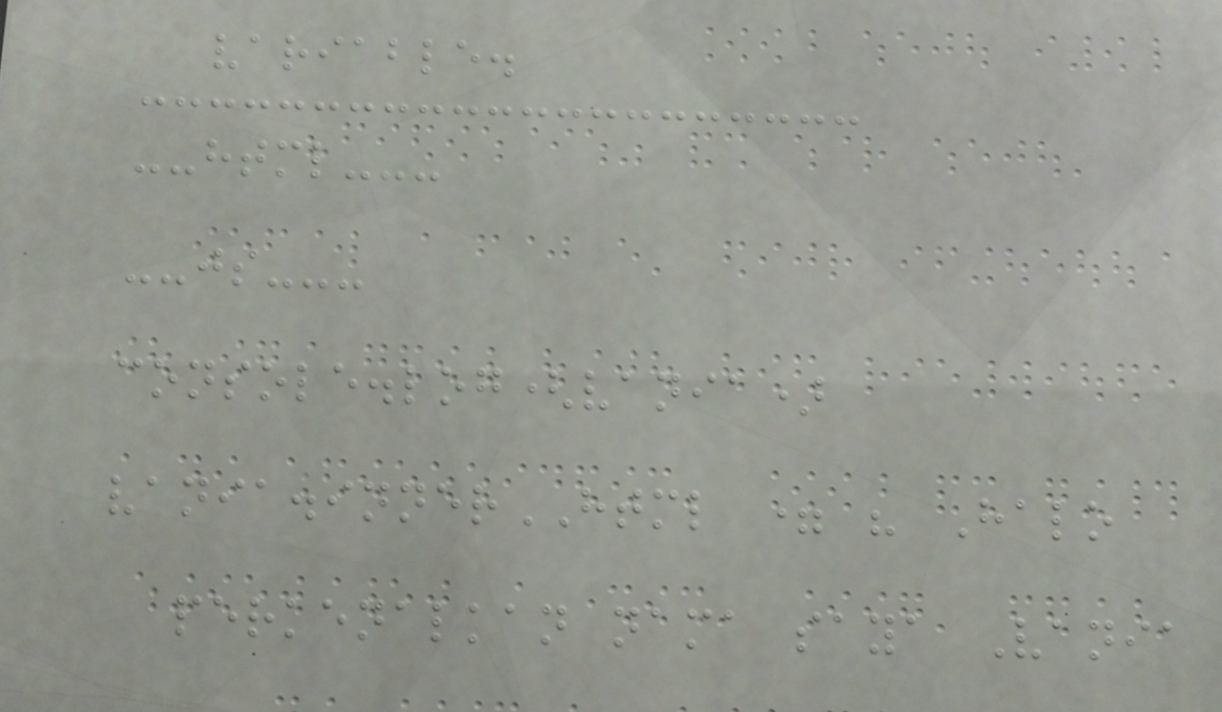variable.
--html---
--js---
console.log(vania)
vania.innerHTML = " Halo
perkenalkan nama saya Vania
